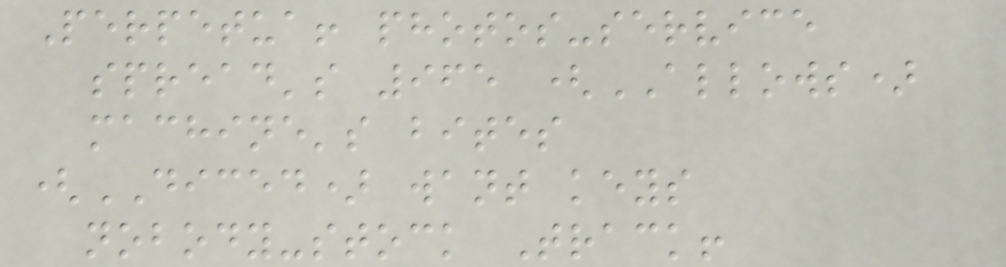Perpetua! photos-service
spread's 965 (ALLOWS)
machine's bites
(DICED) want keys
nobody-stock Track!
